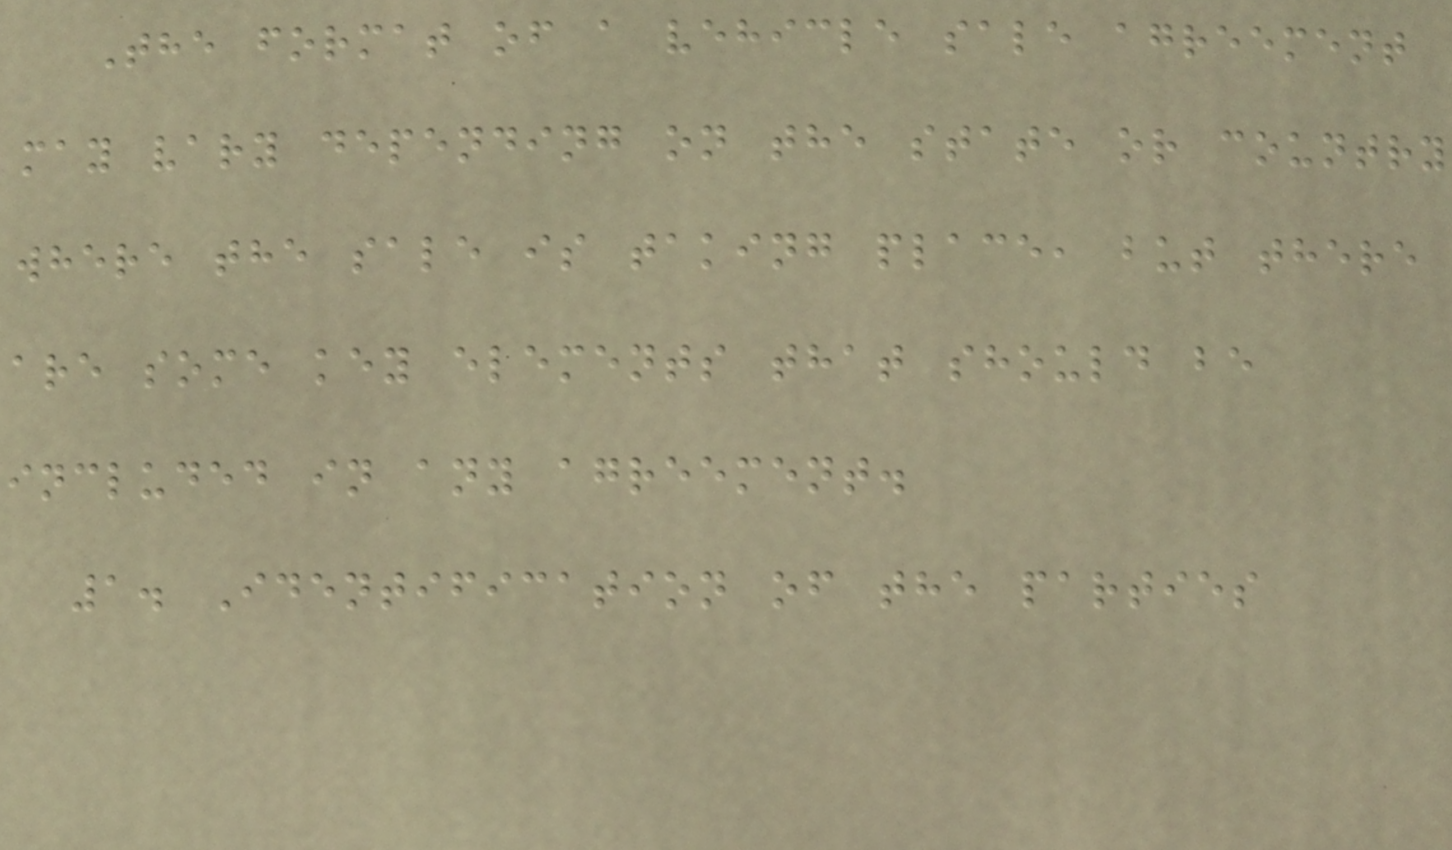The format of a vehicle sale agreement
may vary depending on the state or country
where the sale is taking place, but there
are some key elements that should be
included in any agreement.
1. Identification of the parties
